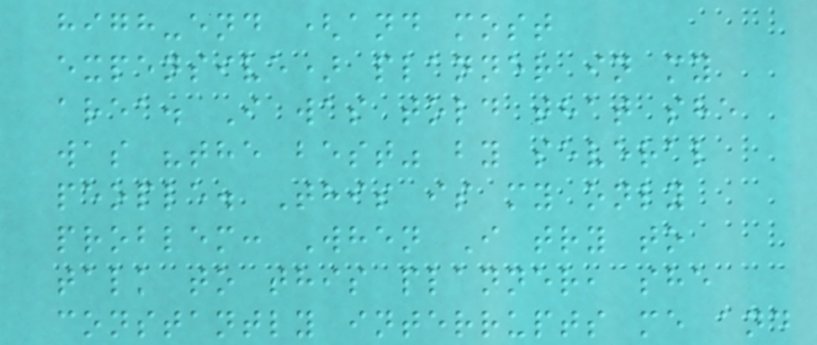high-end (and most
expensive) planner in my
area. I was told that she
was "the best" by several
people. This is my only
problem: When I try to
talk to this planner, she
constantly interrupts me and
